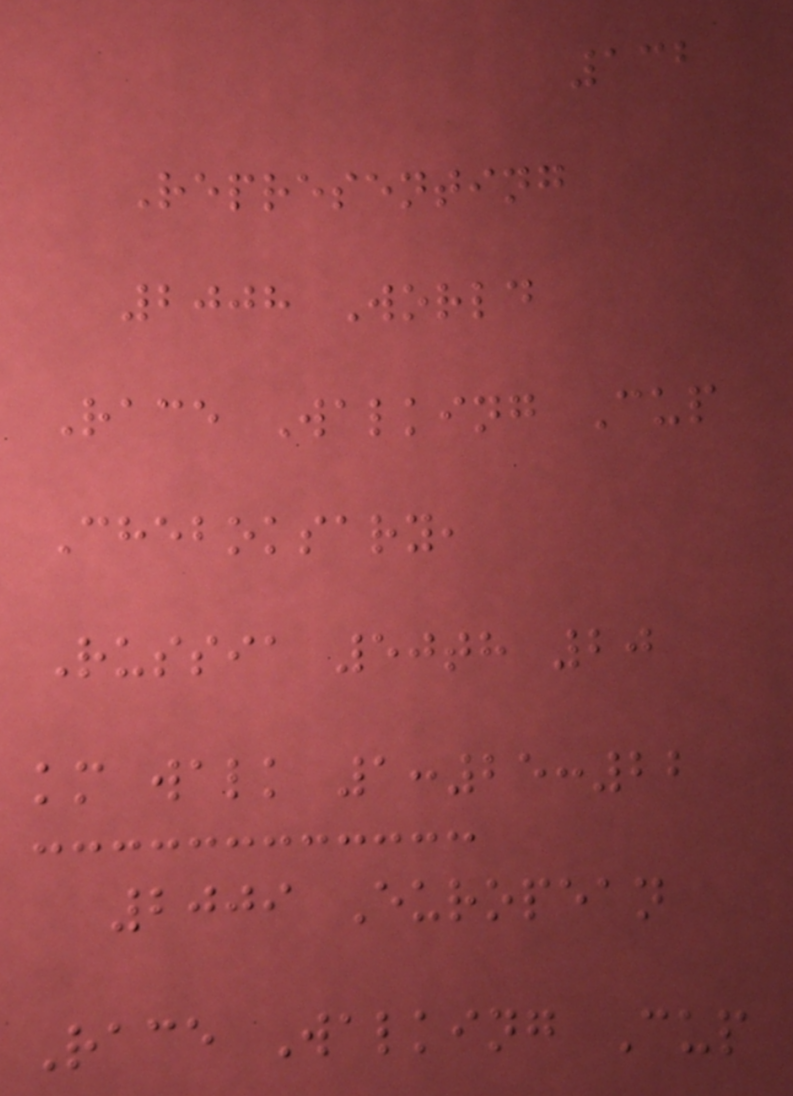132
Representing
2008 World
Race Walking Cup
Cheboksary,
Russia 50th 20
km walk 1:25:22
2009 European
Race Walking Cup
